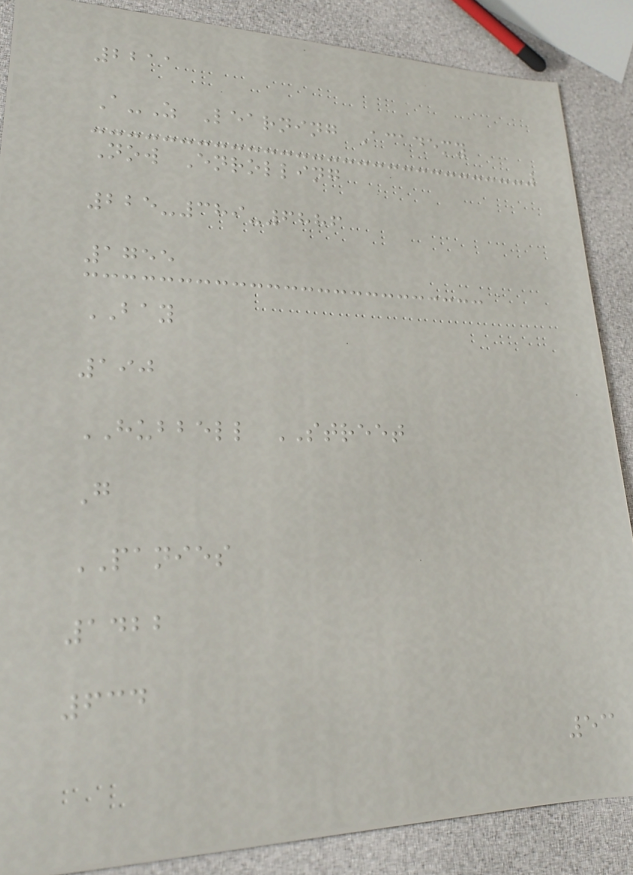2211
A-Z Learning Academy
Now Enrolling
225-389-6886
1755
BAY
190
HUBBELL STREET
G
PANIES
1422
634
53
